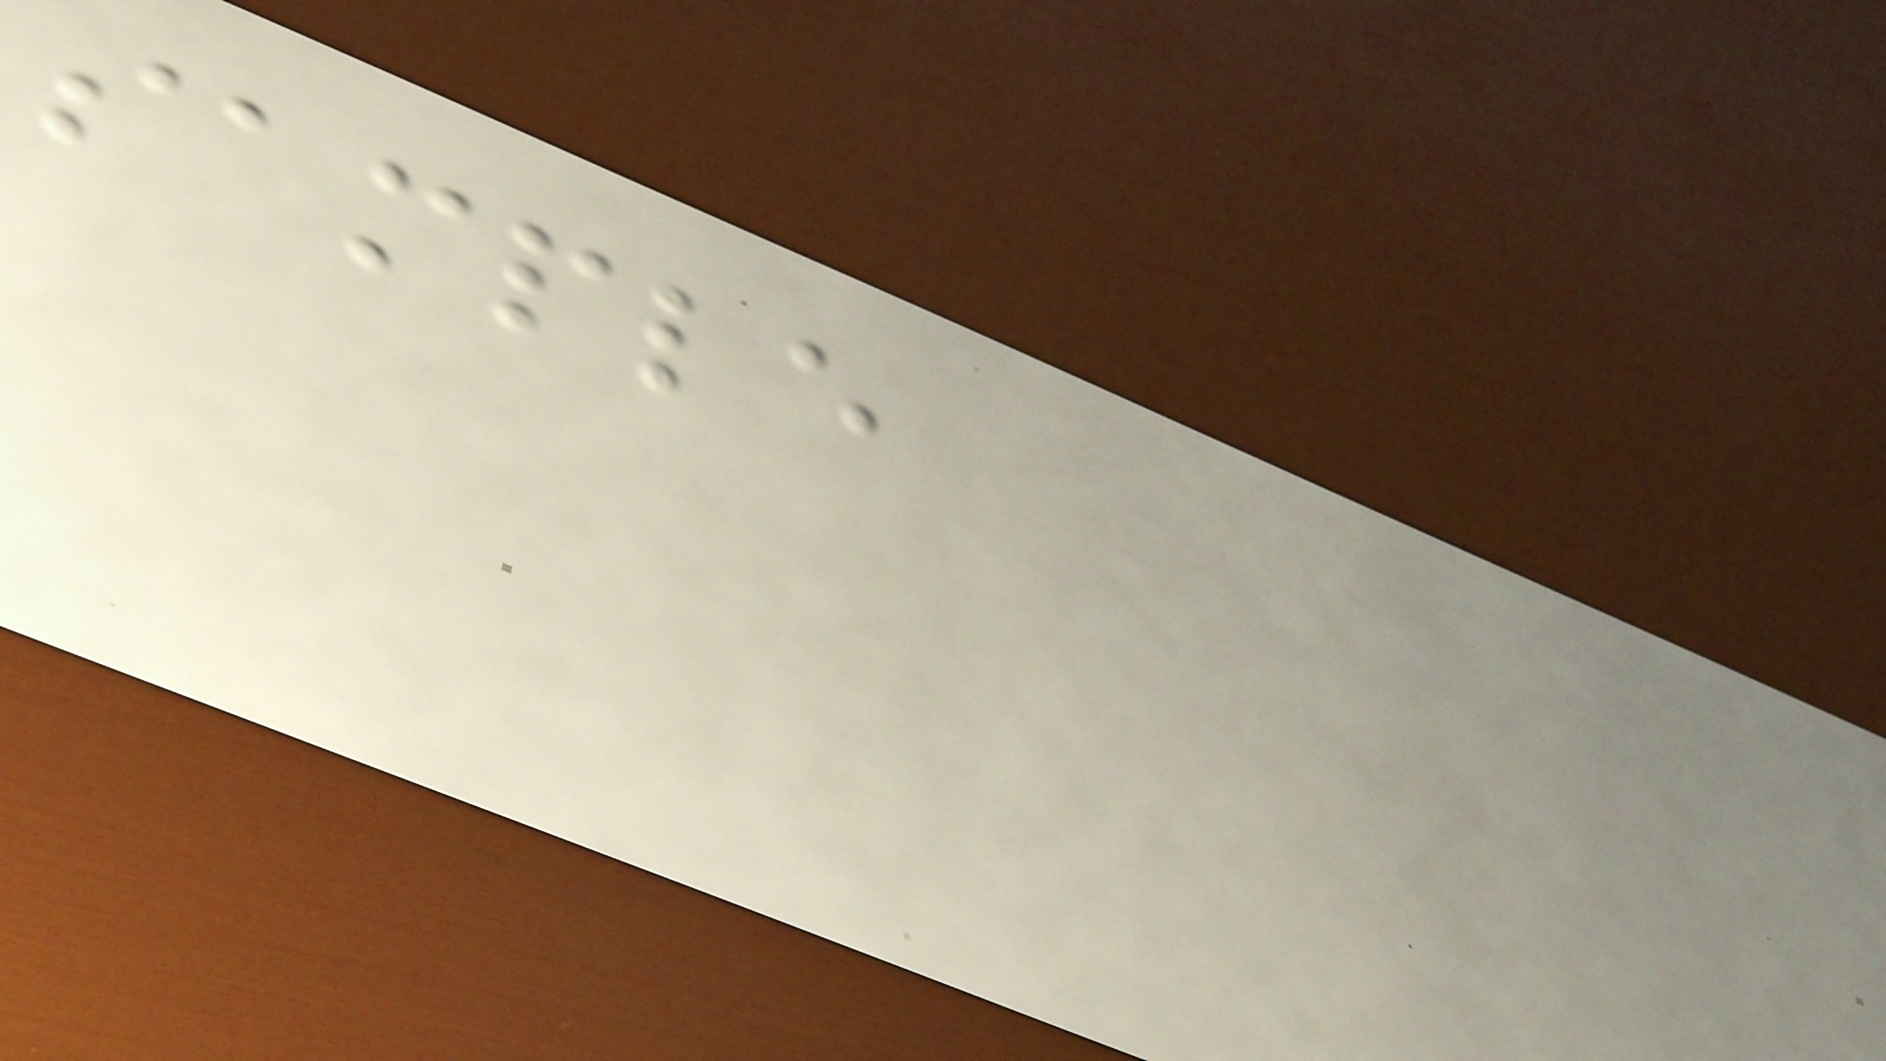sample
